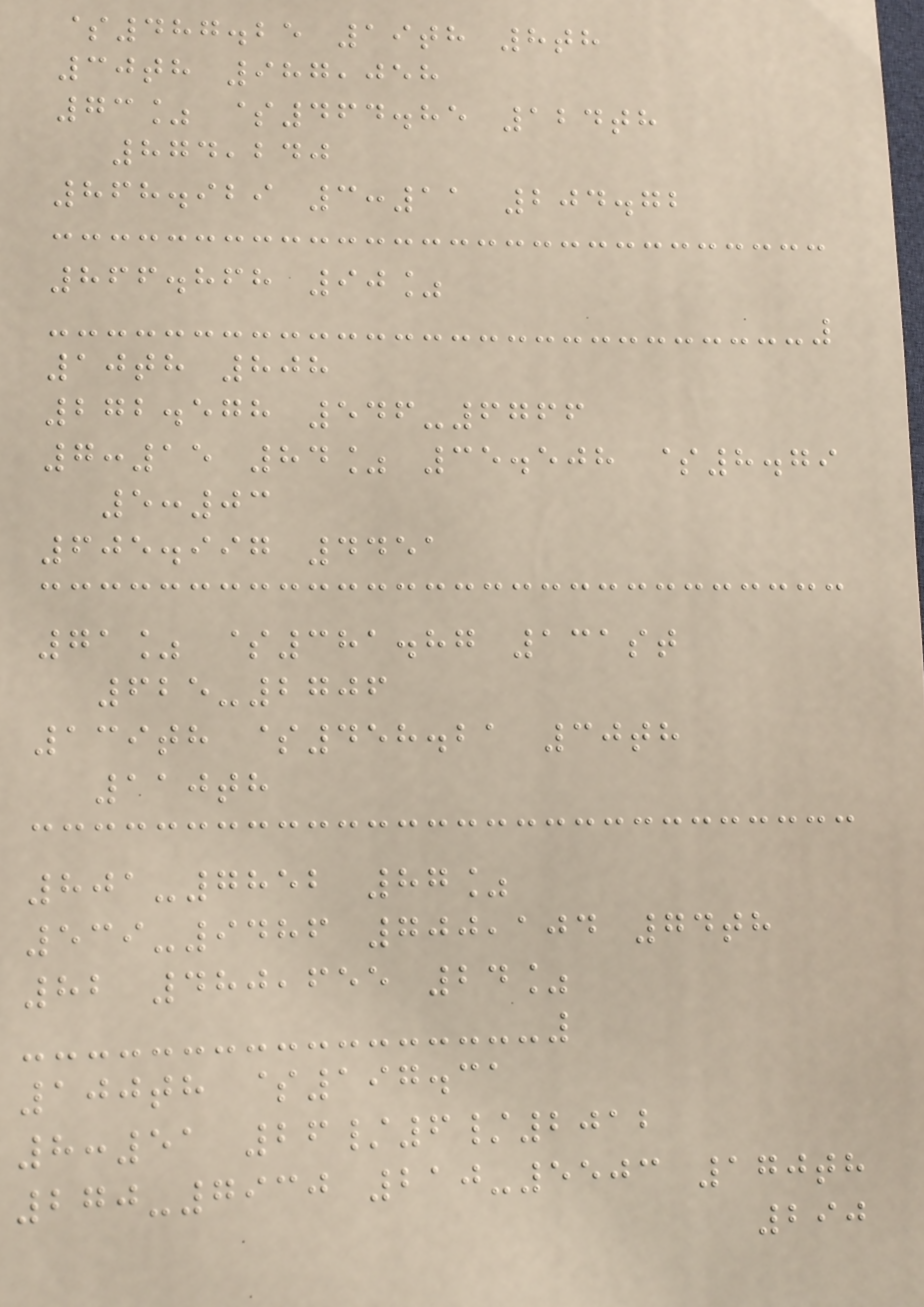$487.25 19th 8th
30th 987,058
73% $464.85 124th
874,240
868.929 3:11 204.72
866.868 90%
10th 808
272.578 546-6766
7:15 84% 35.508 $8.79
5:03
605.997 4451
71% $381.87 131st
625-2706
139th $458.21 30th
110th
801-7852 87%
539-9486 700,104 74th
82 480,655 24%
100th $197.31
8:51 26/6/2012
270-7930 210-5503 170th
290
